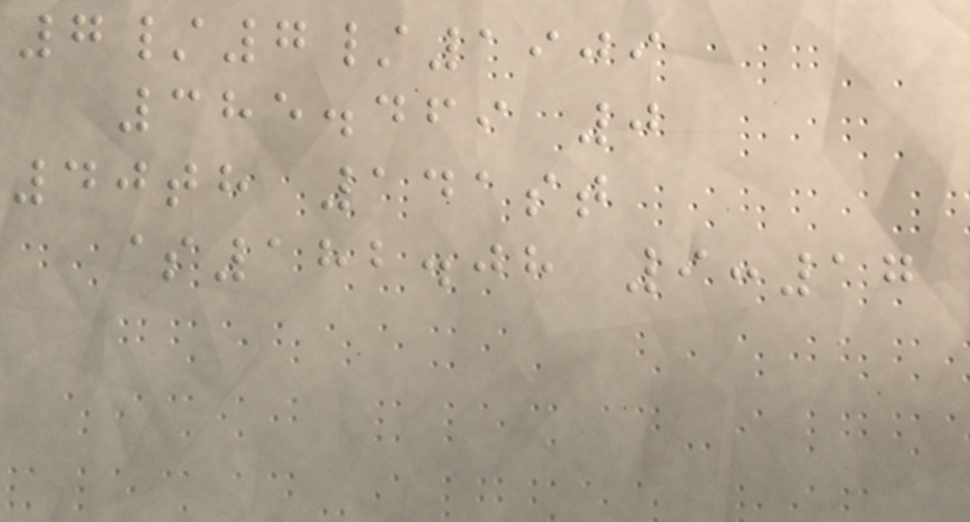7/7/1909
385.469 0
40th 141st
$182.08 9:17
